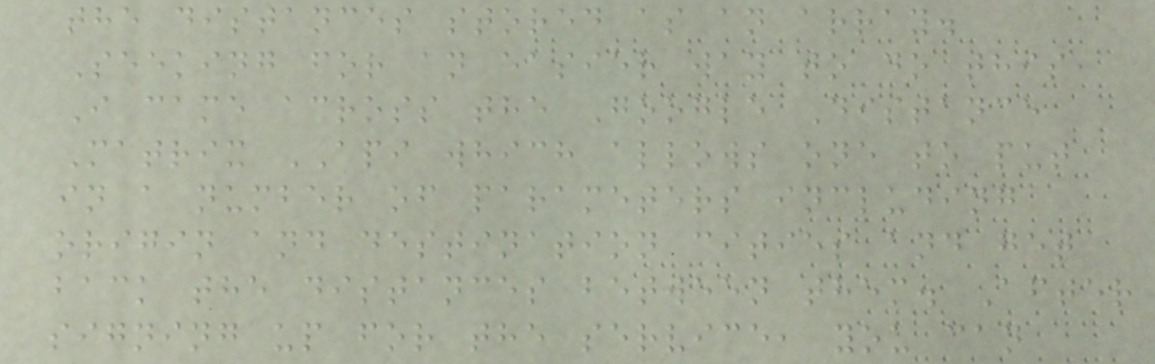the distances stored as an array.
Seeking for an easier way to do this,
I came across the Google Distance
Matrix API which allows one to put
in a number of parameters including
origin and destination cities and get
back the distances between them. After
signing up for the service, you can
